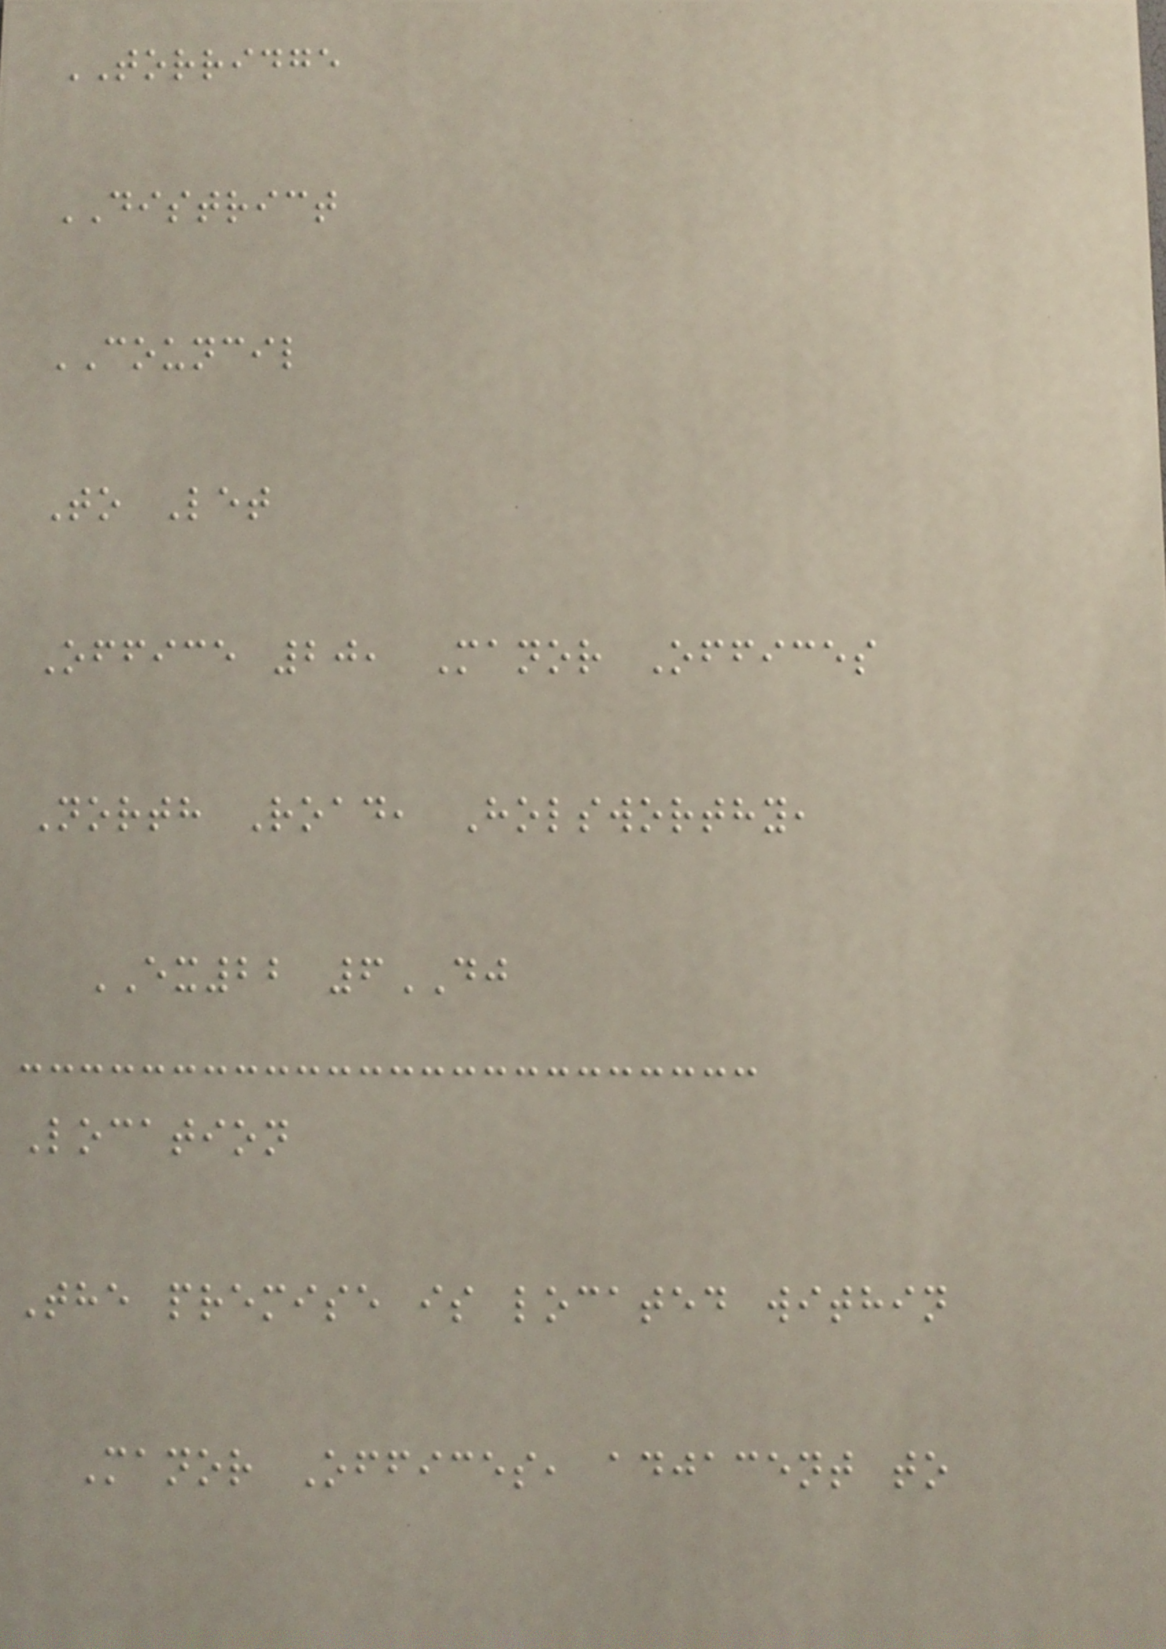TORRIDGE
DISTRICT
COUNCIL
To Let
Office 20, Manor Offices
North Road, Holsworthy,
EX22 6DJ
Location
The premise is located within
Manor Offices, adjacent to
